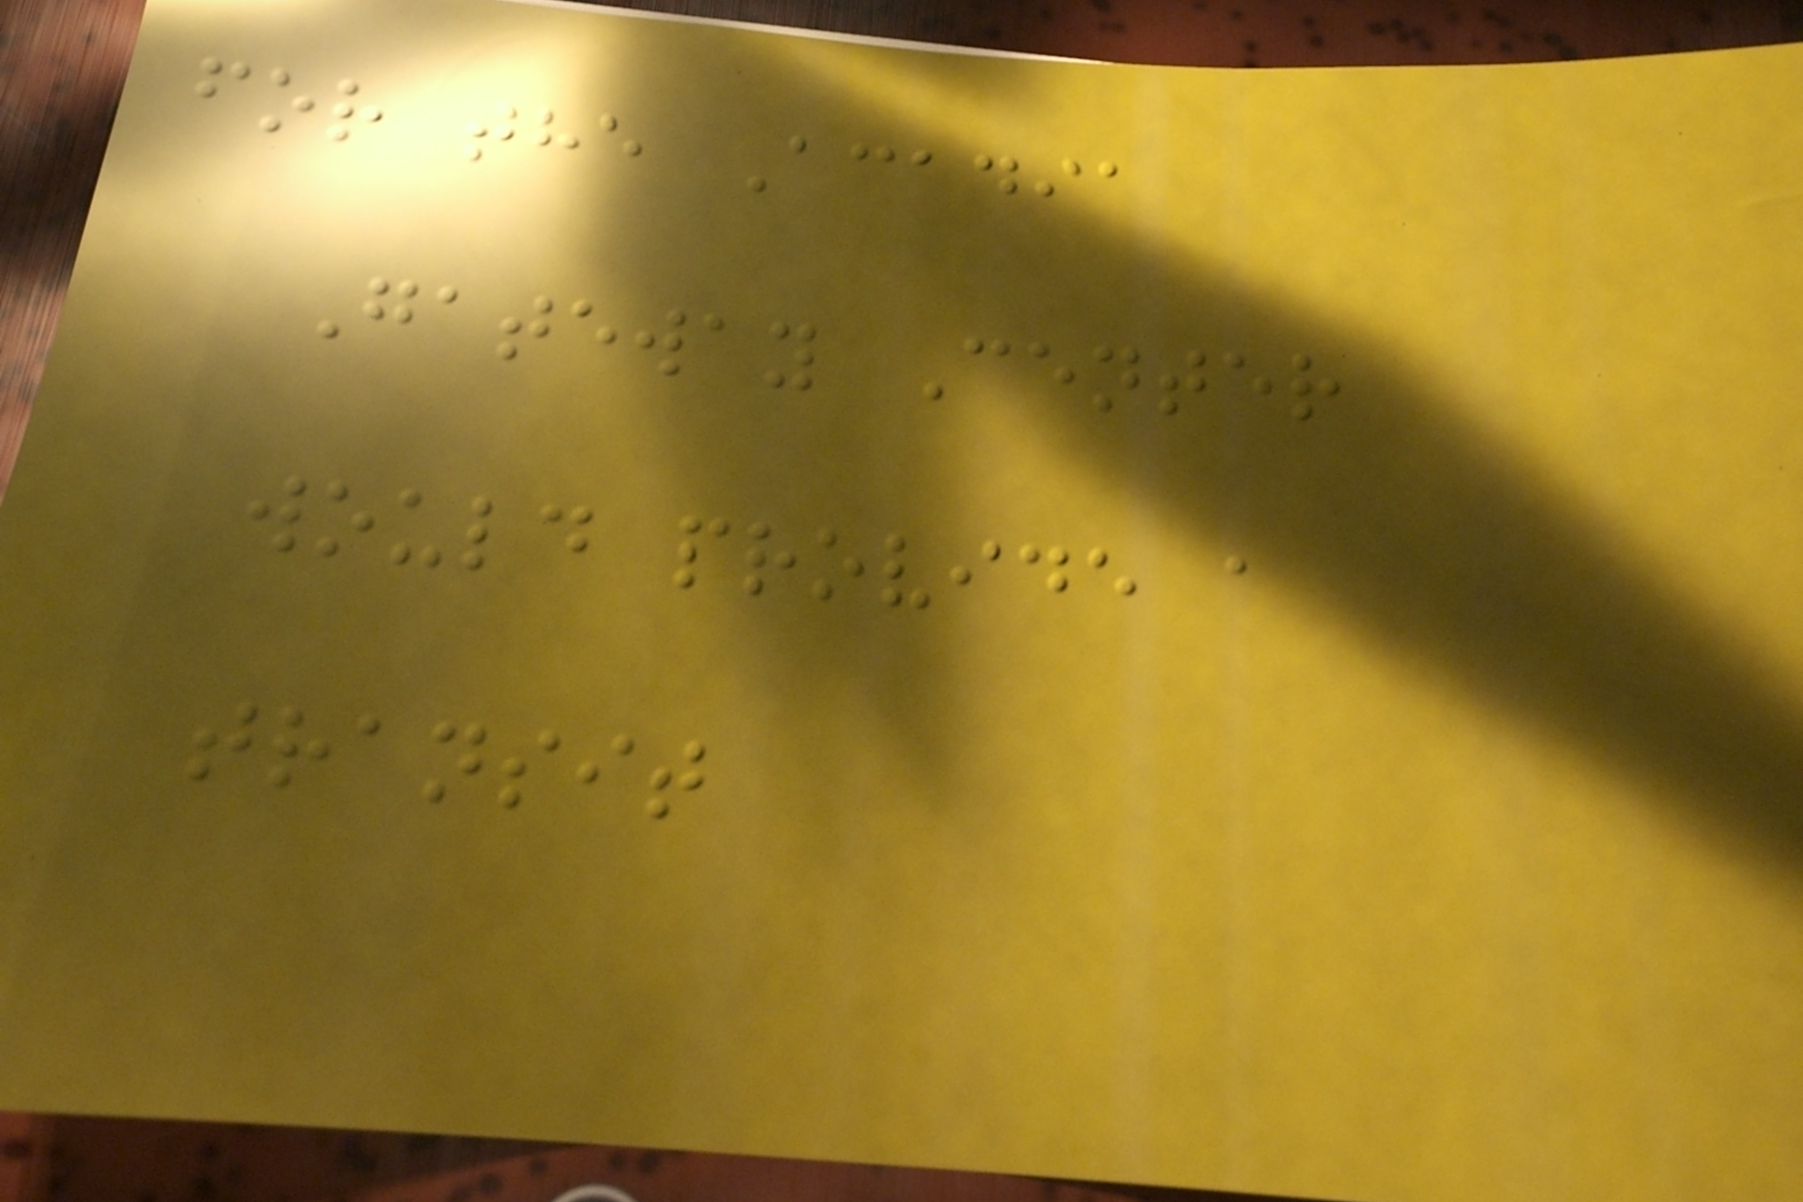for the Acadia
Gateway Center
would provide a
transit
